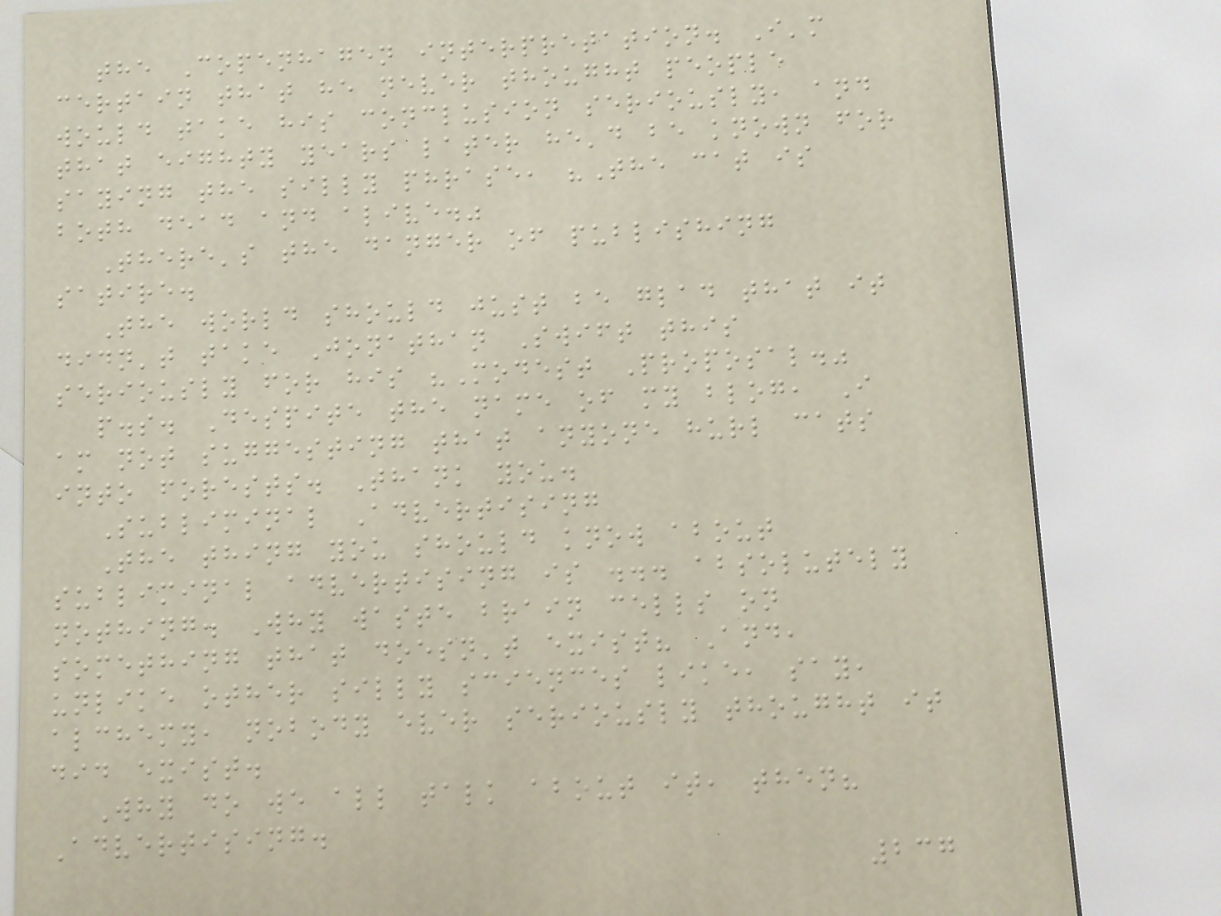the Copenhagen interpretation. I'm
certain that he never thought people
would take his conclusion seriously, and
that eighty years later he'd be known for
saying the silly phrase, "The cat is
both dead and alive."
There's the danger of publishing
satire.
The world should just be glad that it
didn't take Jonathan Swift this
seriously for his "Modest Proposal."
p.s. Despite the name of my blog, I
am not suggesting that anyone hurl cats
into forests. Thank you.
Subliminal Advertising
The thing you should know about
subliminal advertising is ... absolutely
nothing. Why waste brain cells on
something that doesn't exist? And,
unlike other silly sciences like, say,
alchemy, nobody ever seriously thought it
did exist.
Why do we all talk about it, then?
Advertising.
237
